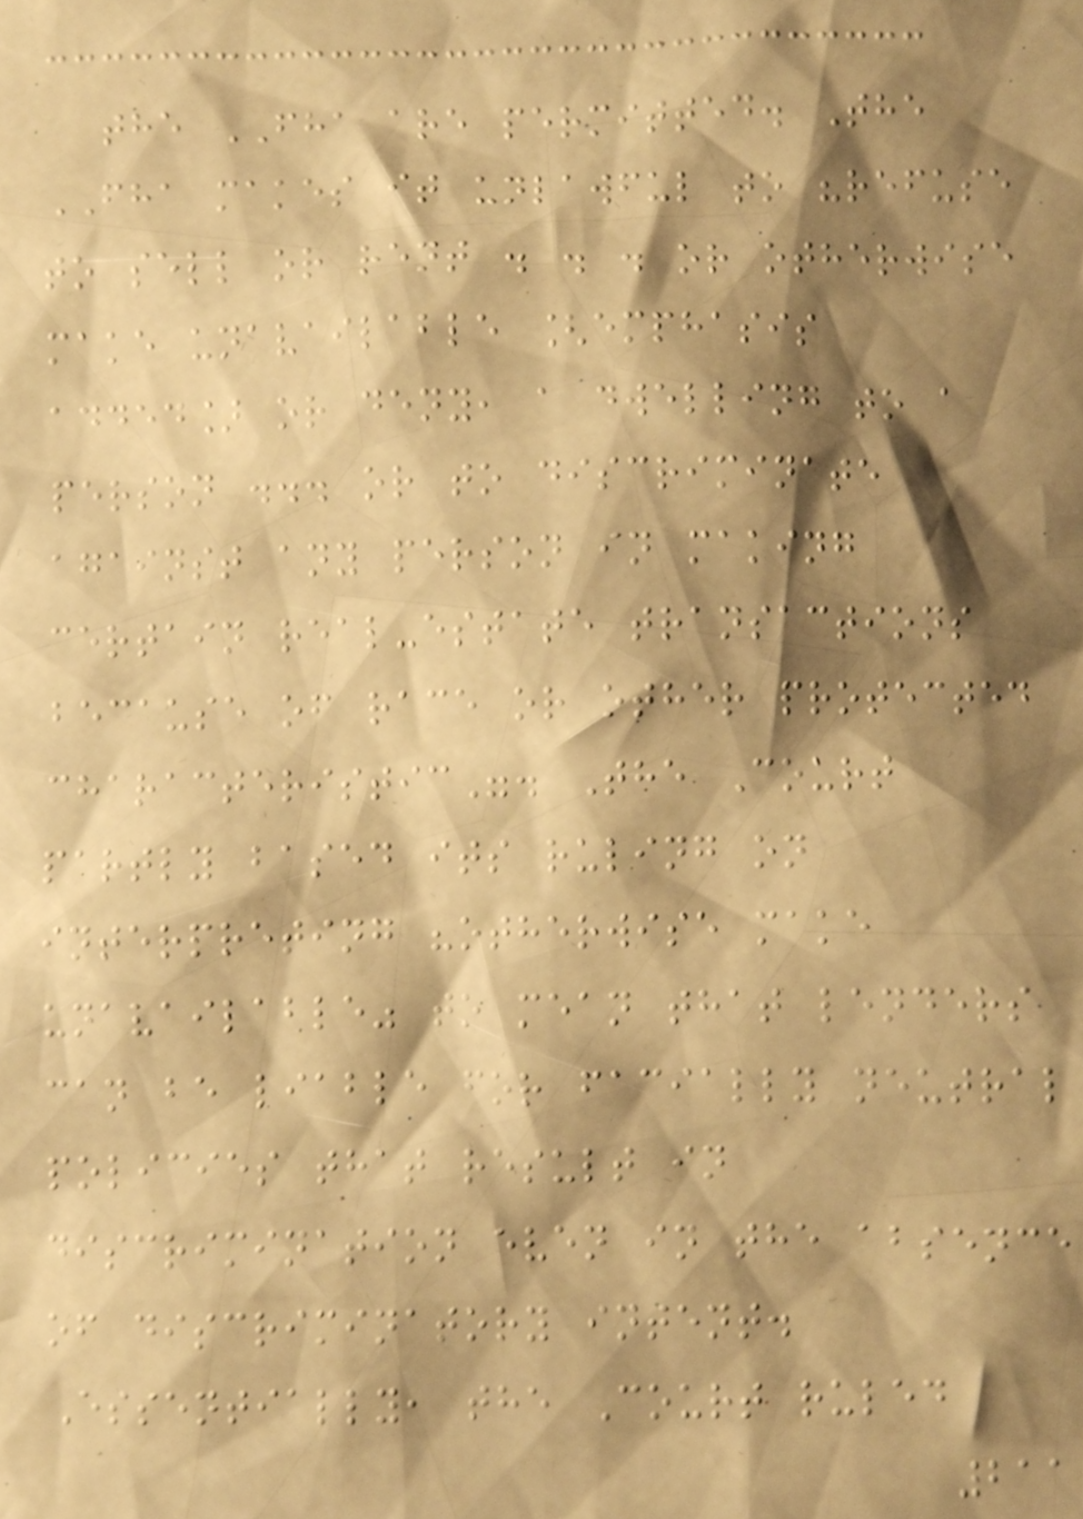the FHA are permitted. The
FHA makes it unlawful to "refuse
to sell or rent . . . or otherwise
make unavailable [emphasis
added] or deny, a dwelling to a
person ... or to discriminate
against any person in making
certain real-estate transactions
because of race or other protected
characteristic". The Court
partly based its ruling on
interpreting "otherwise make
unavailable" to mean that lenders
can be liable for facially neutral
policies that result in
discrimination even in the absence
of discriminatory intent.
Essentially, the Court ruled
211
